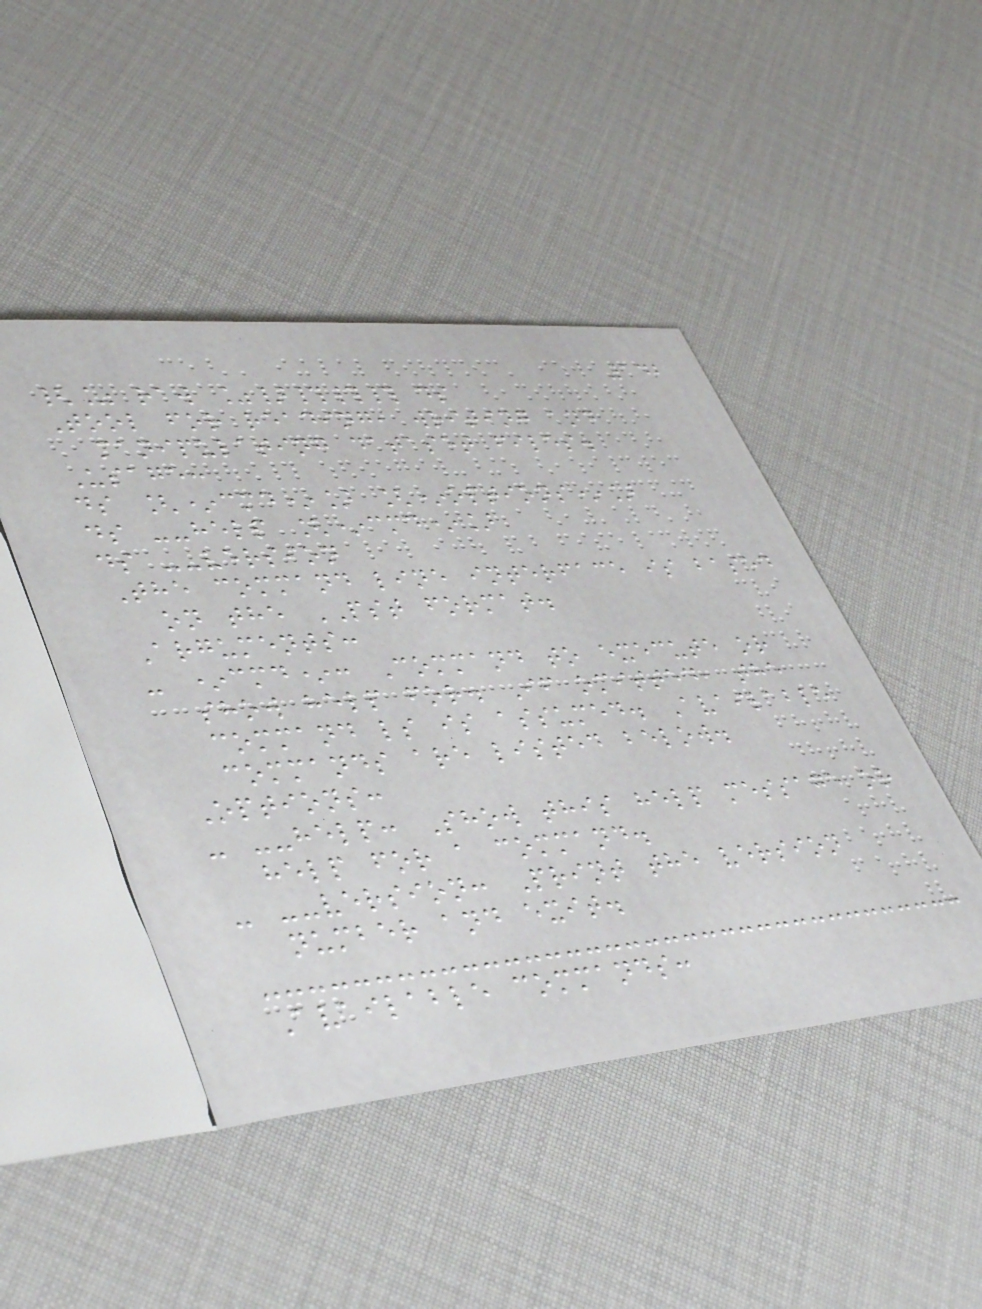142
{% raw %}### ds
Tool for reading, writing and
manipulating dataset files.
Usage:
ds [*cmd*] [*options*]
ds --help [*cmd*]
ds --version
The command line interface is based
on the PST format.
Arguments:
- *cmd*: Command to execute or
show help for. If omitted, the
command ls is assumed. Available
commands are listed below.
Options:
- --help: Show this help message or
help for a command.
- --version: Print the version
number and exit.
Available commands:
